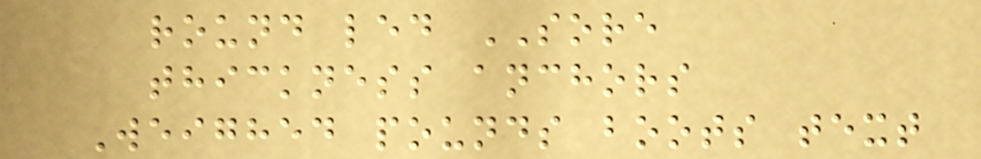round led SORE
thickness anchors
Weighed pounds boots text
